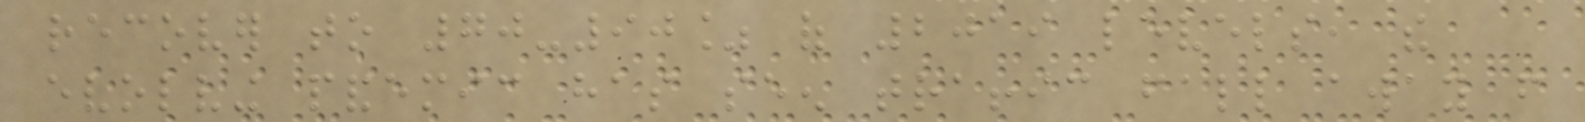recover to 70-90% of 2019 levels, the
evolving pandemic has seen traffic fall away from
